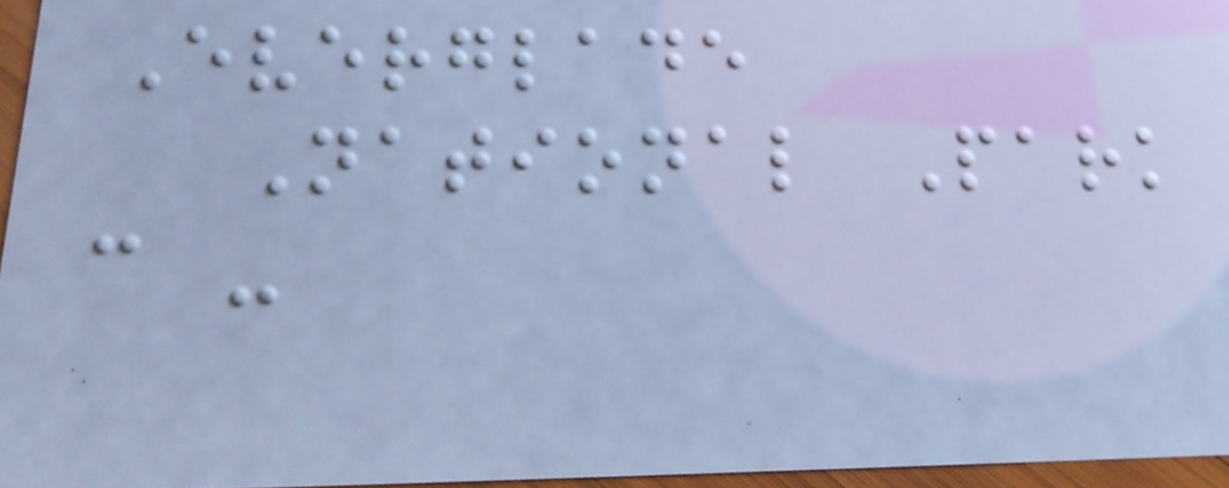Everglade
National Park
c -
